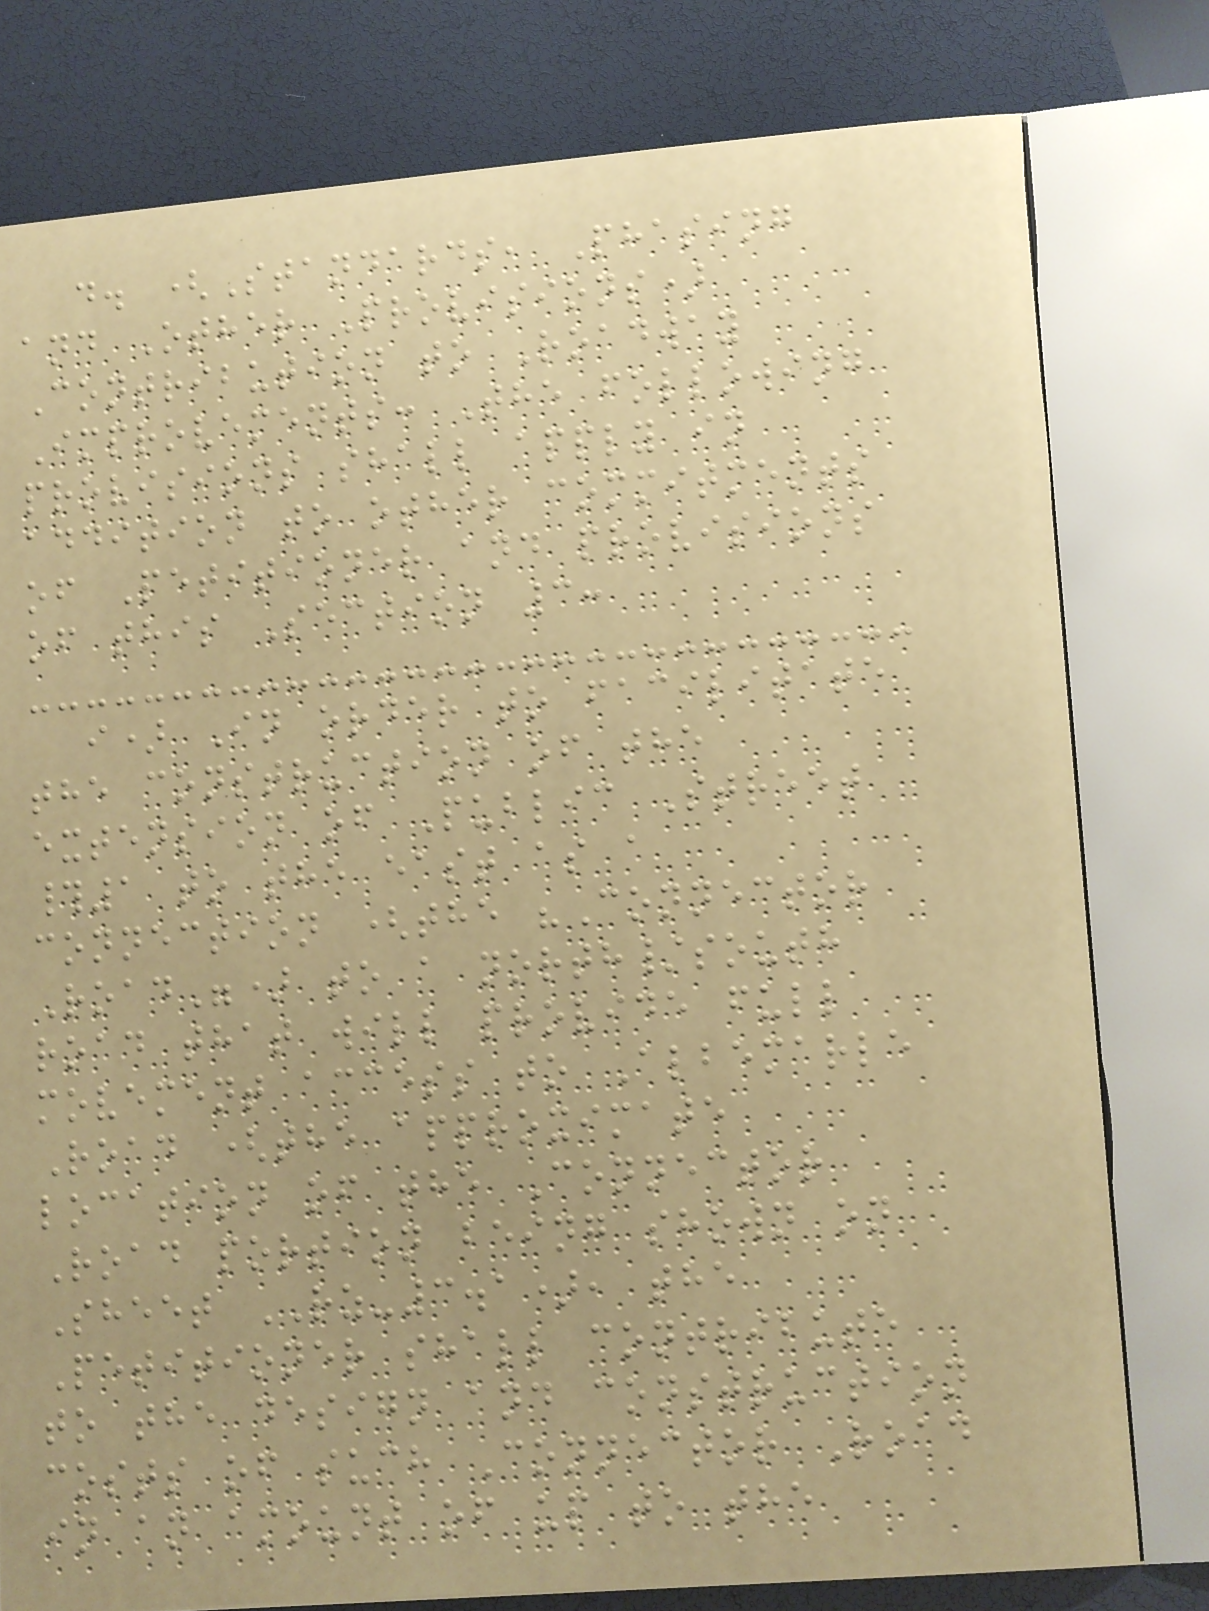d. (Standards, Phasing
and Other Provisions)
Contribution to Roadway
Improvements: The following
provisions shall apply in
addition to other commitments
of Petitioner and provisions
of this Section 3:
i) In order to facilitate
the construction of the
extension of Public Street
#1 to the east as a
connection (the "Connector
Road") to a north/south
road that will provide full
movement access to Albemarle
Road (the approximate
location of the Connector
Road portion being shown on
Sheet RZ-3.1), the
Petitioner shall contribute
to the design and construction
costs of such Connector Road
in an amount of up to the
